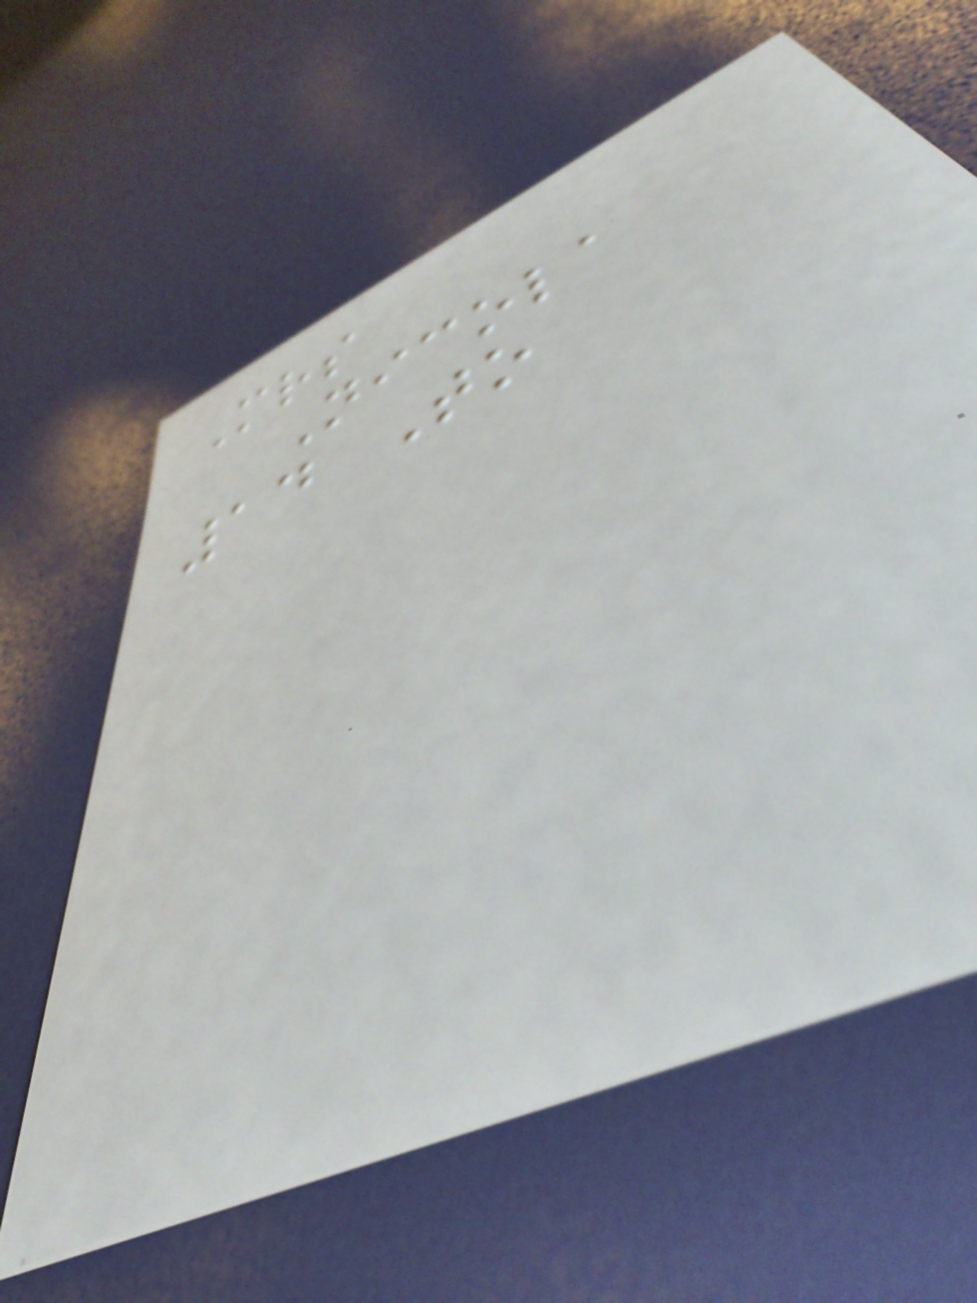Mrs
Nicola
14 To
